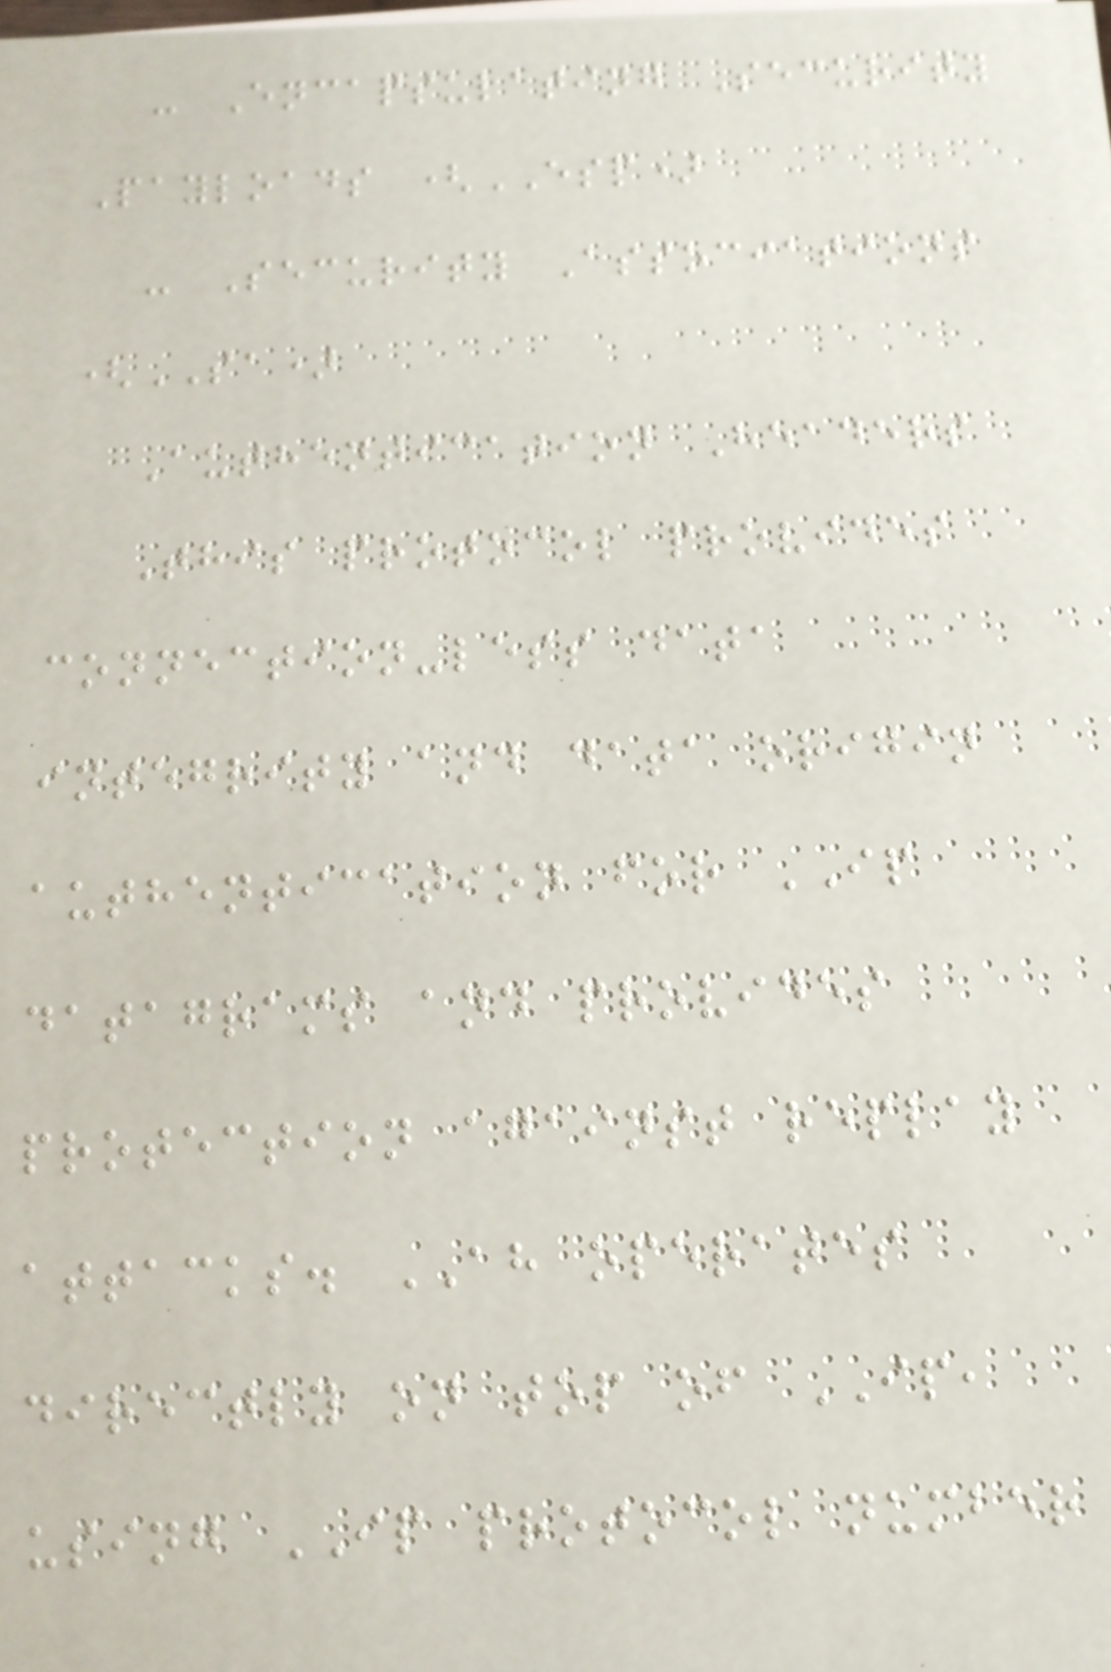- Encapsulating Security
Payloads (ESP)
- Security Associations
(SA)
Authentication Headers
This protocol provides
connection-less data
integrity and data origin
authentication for IP
datagrams and provides
protection against replay
attacks. AH operates
directly on top of IP,
using IP protocol number
